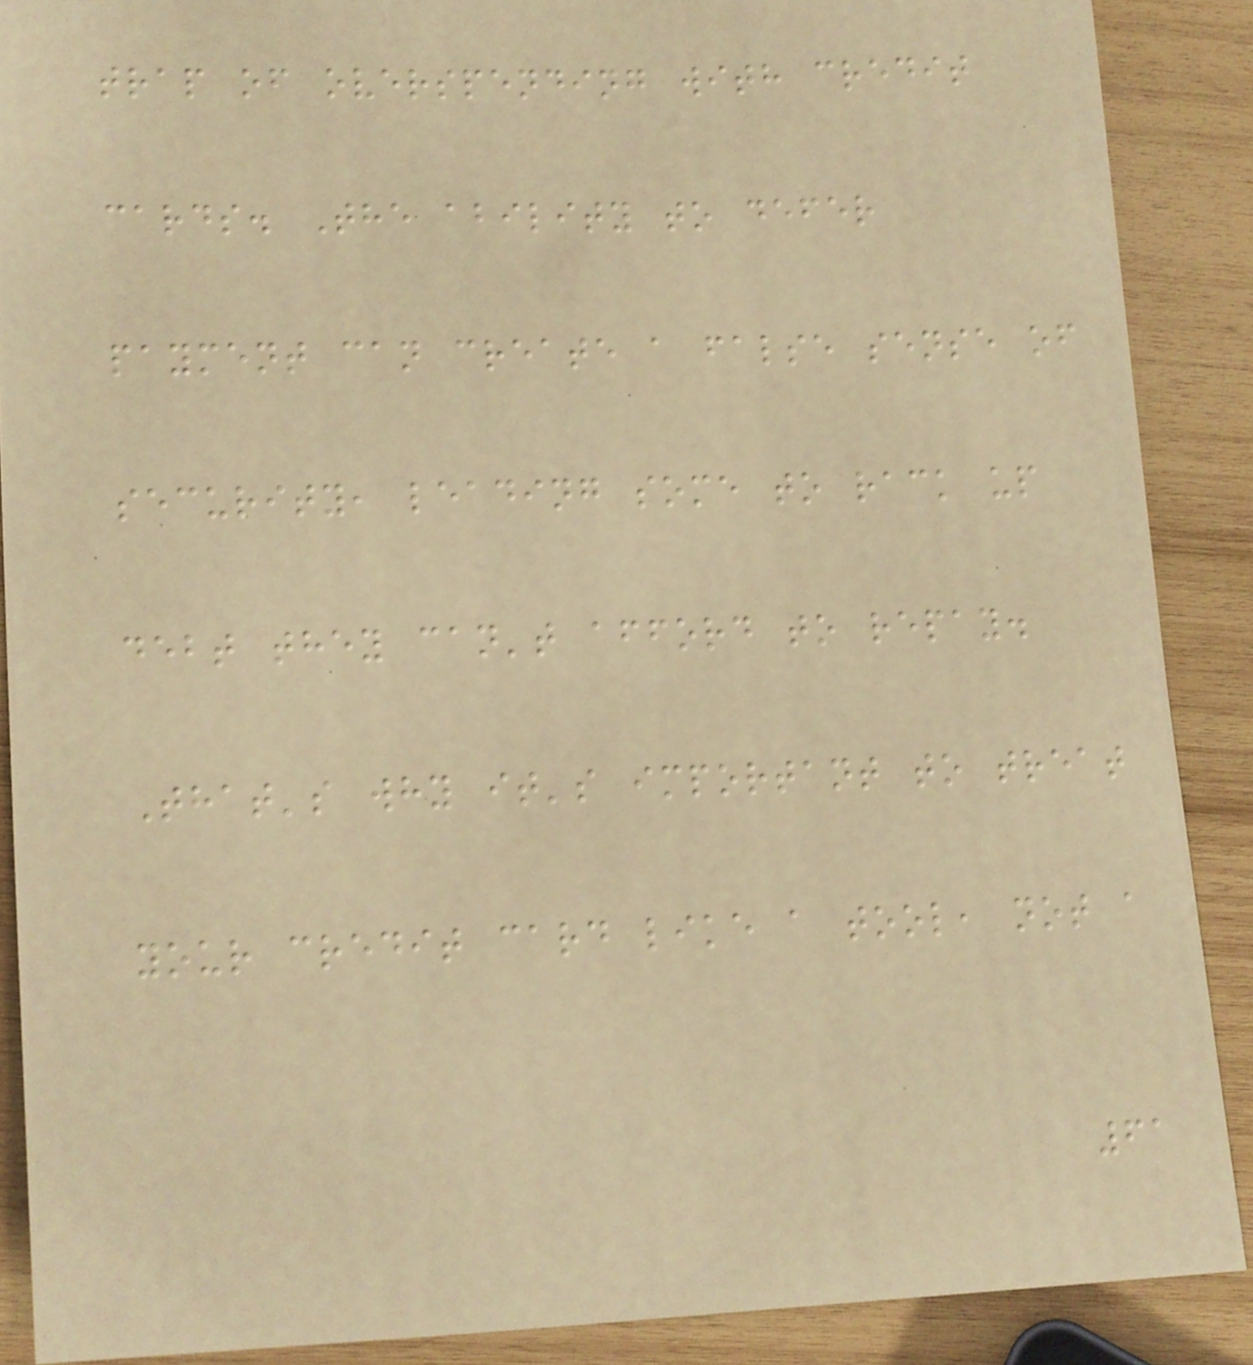trap of overspending with credit
cards. The ability to defer
payment can create a false sense of
security, leading some to rack up
debt they can't afford to repay.
That's why it's important to treat
your credit card like a tool, not a
61
